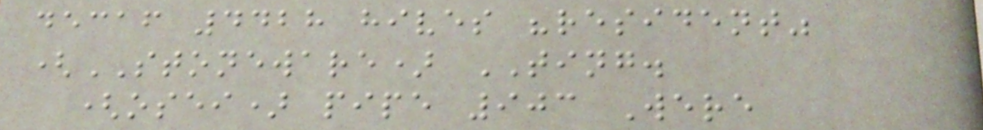decaf 4428 hives "resident"
(STONEWARE) TING.
(osei) pipe 903 Were
